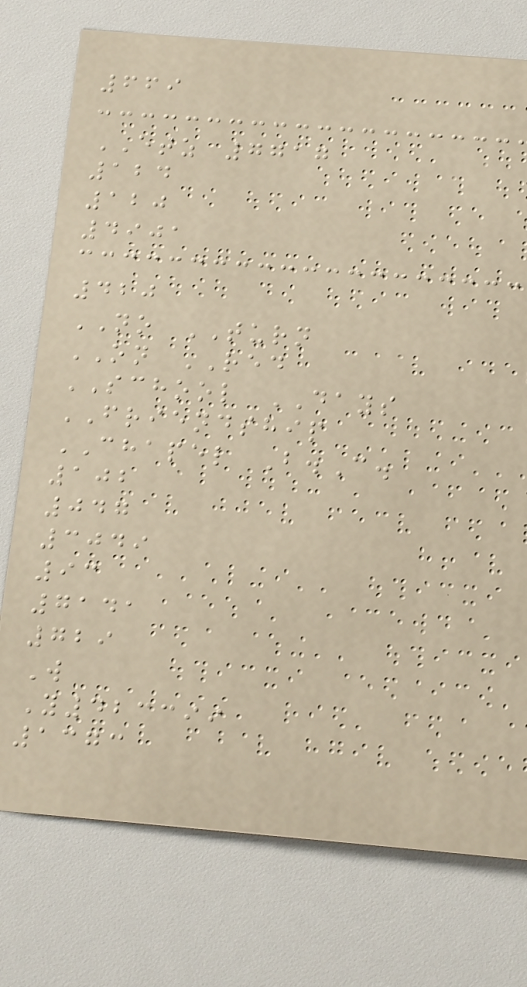669
ETZ 7717
124
120
4901
420
NO TURN
ON RED
SCHOOL DAYS
FRIENDSHIP
CHAPEL B.C.
102
047
3049
93
7141
729
W
Y423399
1373
